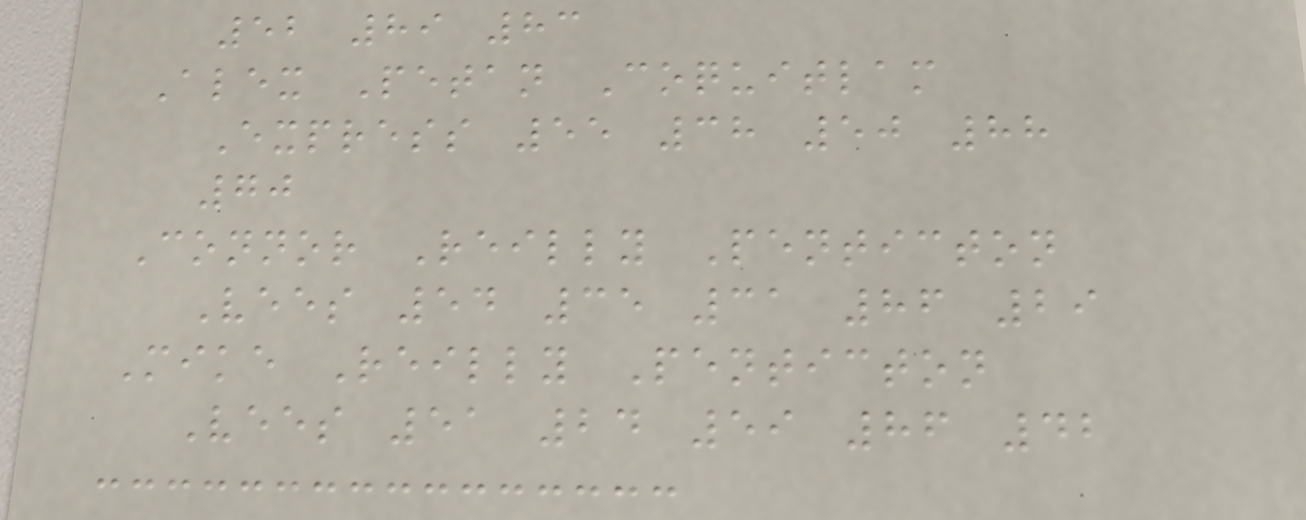52 89 83
Alex Petan Coquitlam
Express 55 38 50 88
70
Connor Reilly Penticton
Vees 54 35 31 86 29
Mike Reilly Penticton
Vees 51 24 59 86 42
